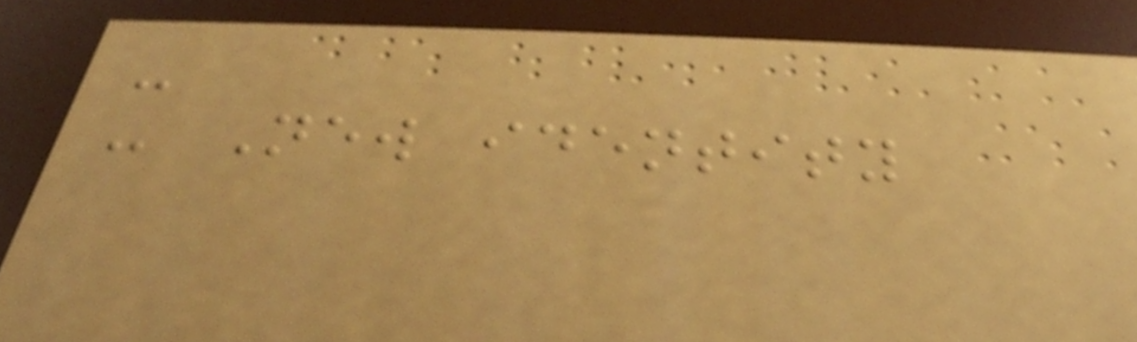-
- New identity
